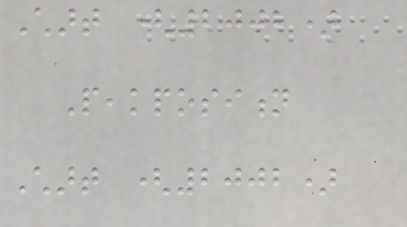Chart (2002)
Peakposition
Chart (2002)
